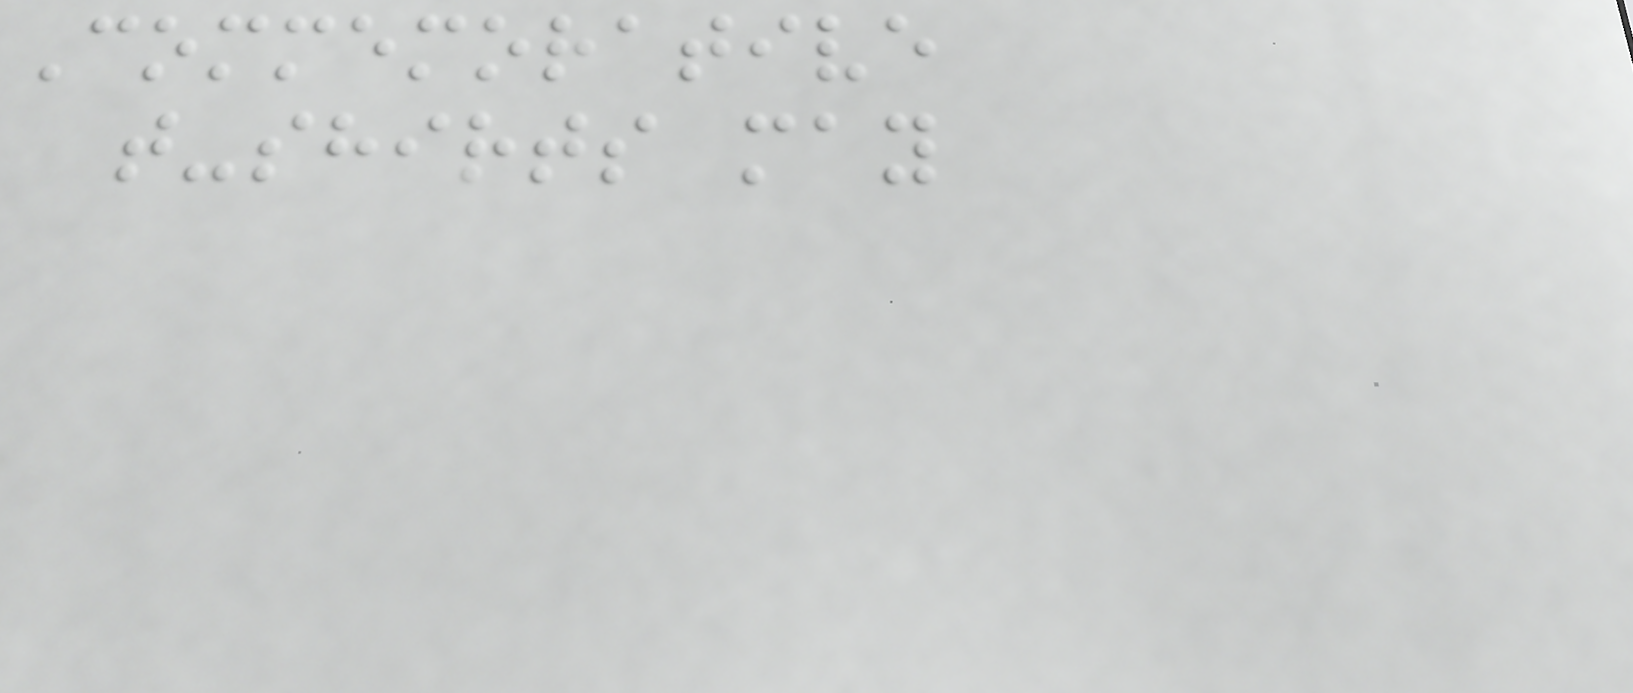Commemorative
t-shirts may
